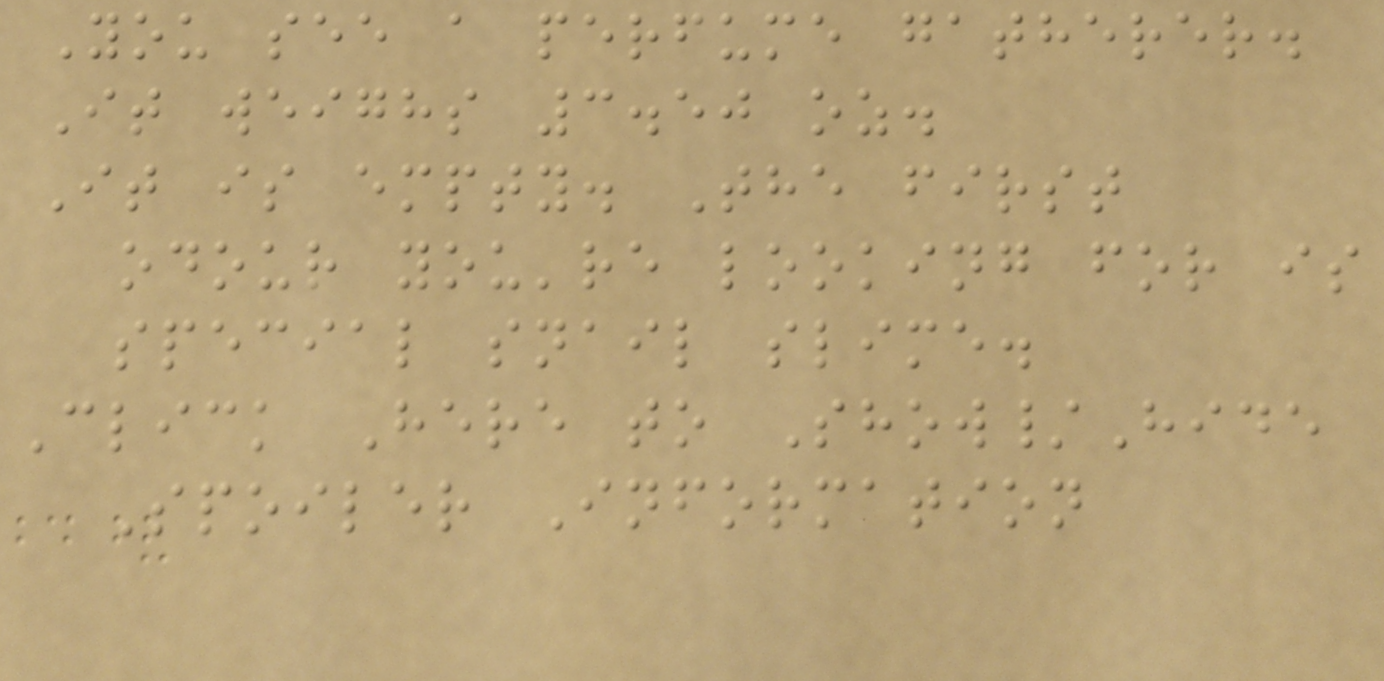You see a perfume gatherer.
It weighs 3.50 oz.
It is empty. The first
odour you're looking for is
special snail slime.
Click Here to Show/Hide
Spoiler Information
